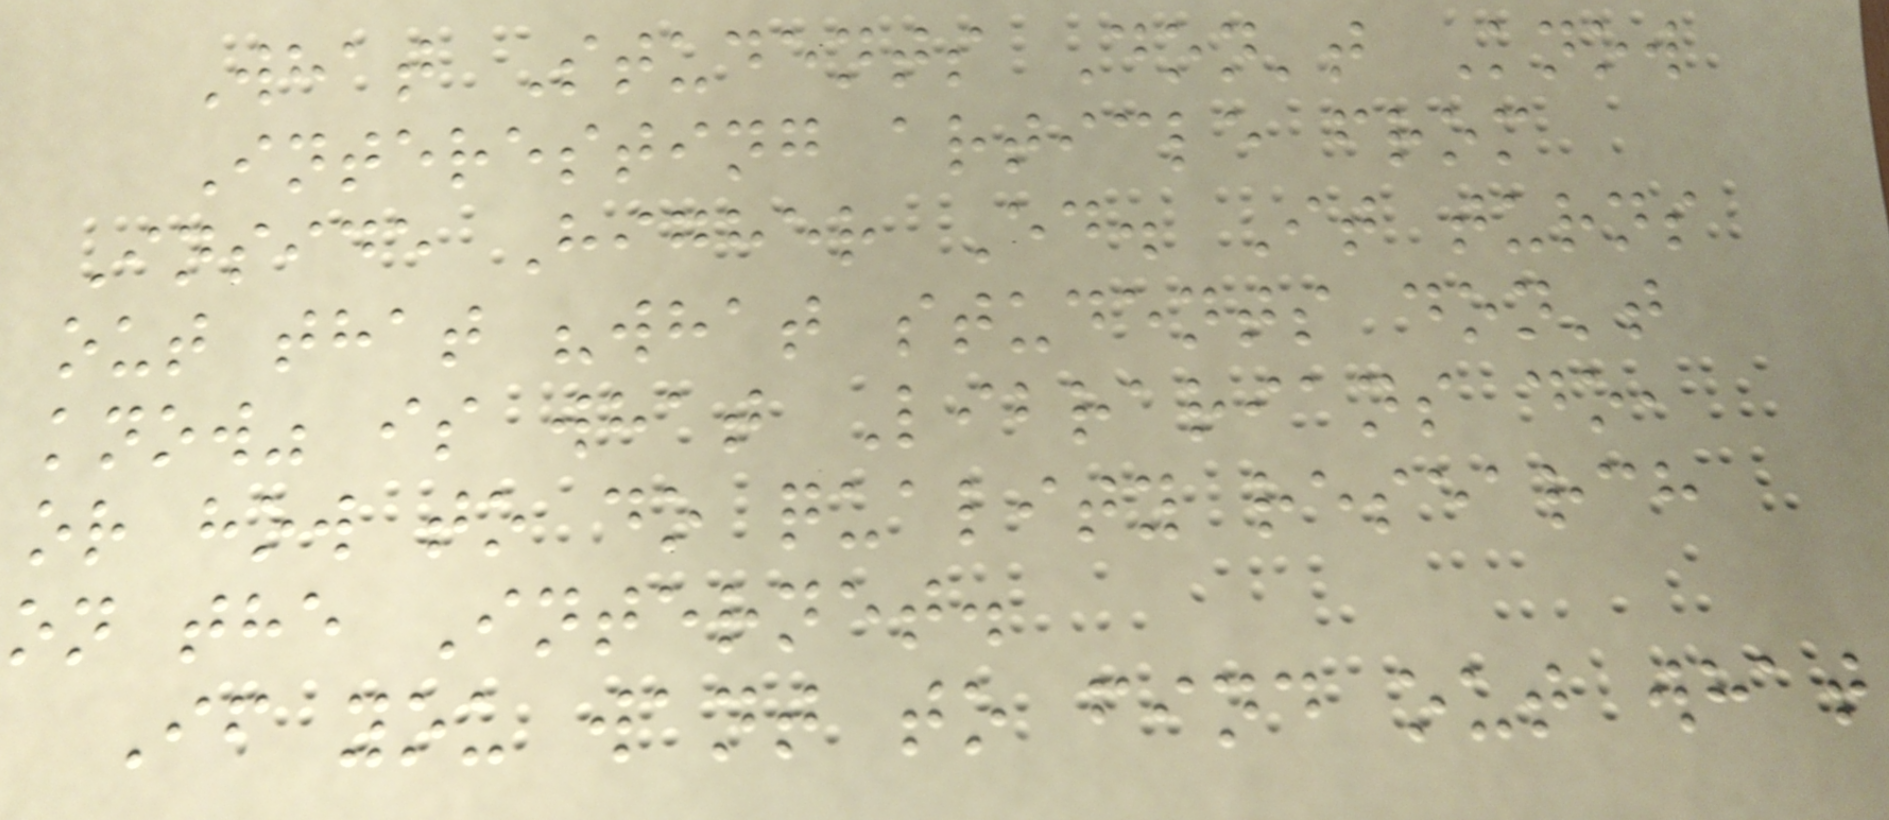What Students Don't Know
Interesting article from
Inside Higher Ed. It turns
out that "what students don't
know" is what Librarians do,
or how to do quality research
on the Internet.
If you want to find out what
